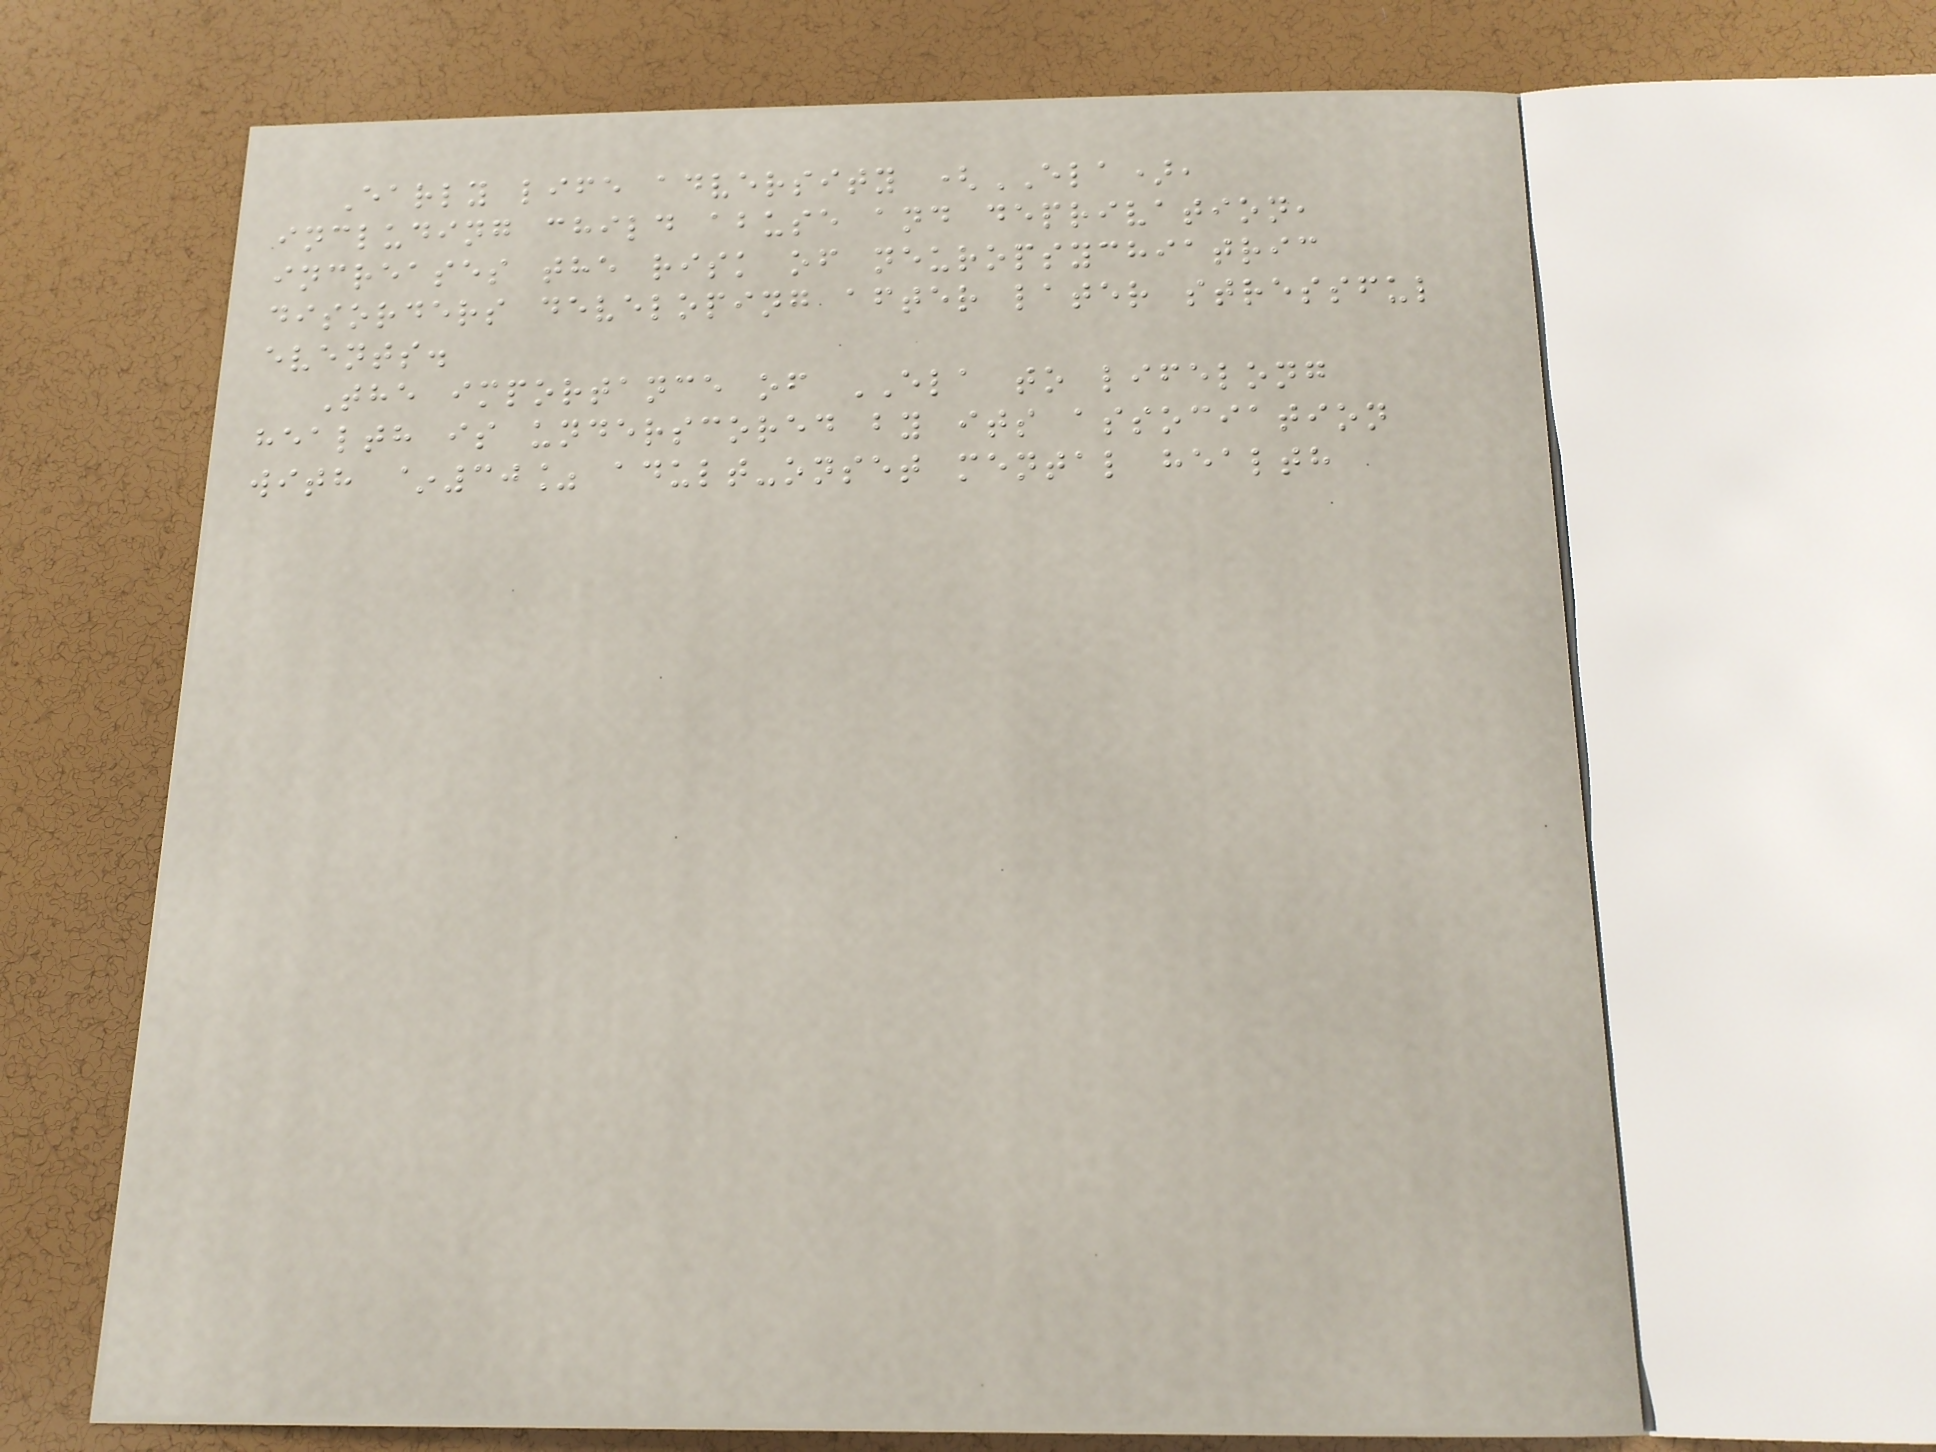Early life adversity (ELA),
including child abuse and deprivation,
increases the risk of neuropsychiatric
disorders developing after later stressful
events.
The importance of ELA to lifelong
health is underscored by its association
with ~30% adult-onset mental health
